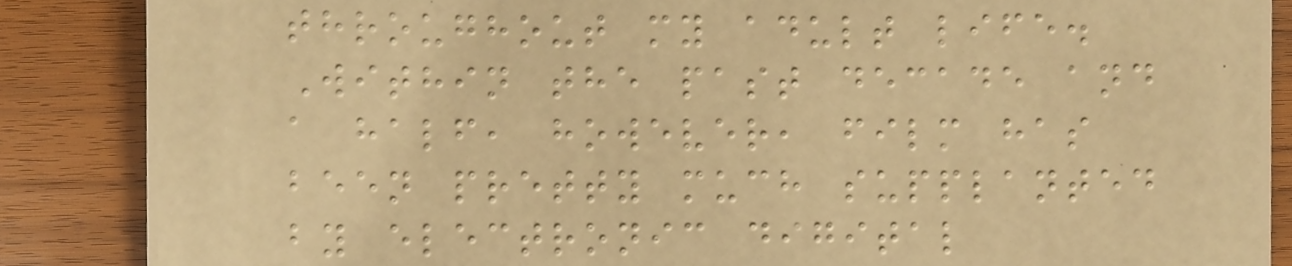throughout my adult life.
Within the past decade and
a half, however, film has
been pretty much supplanted
by electronic digital
